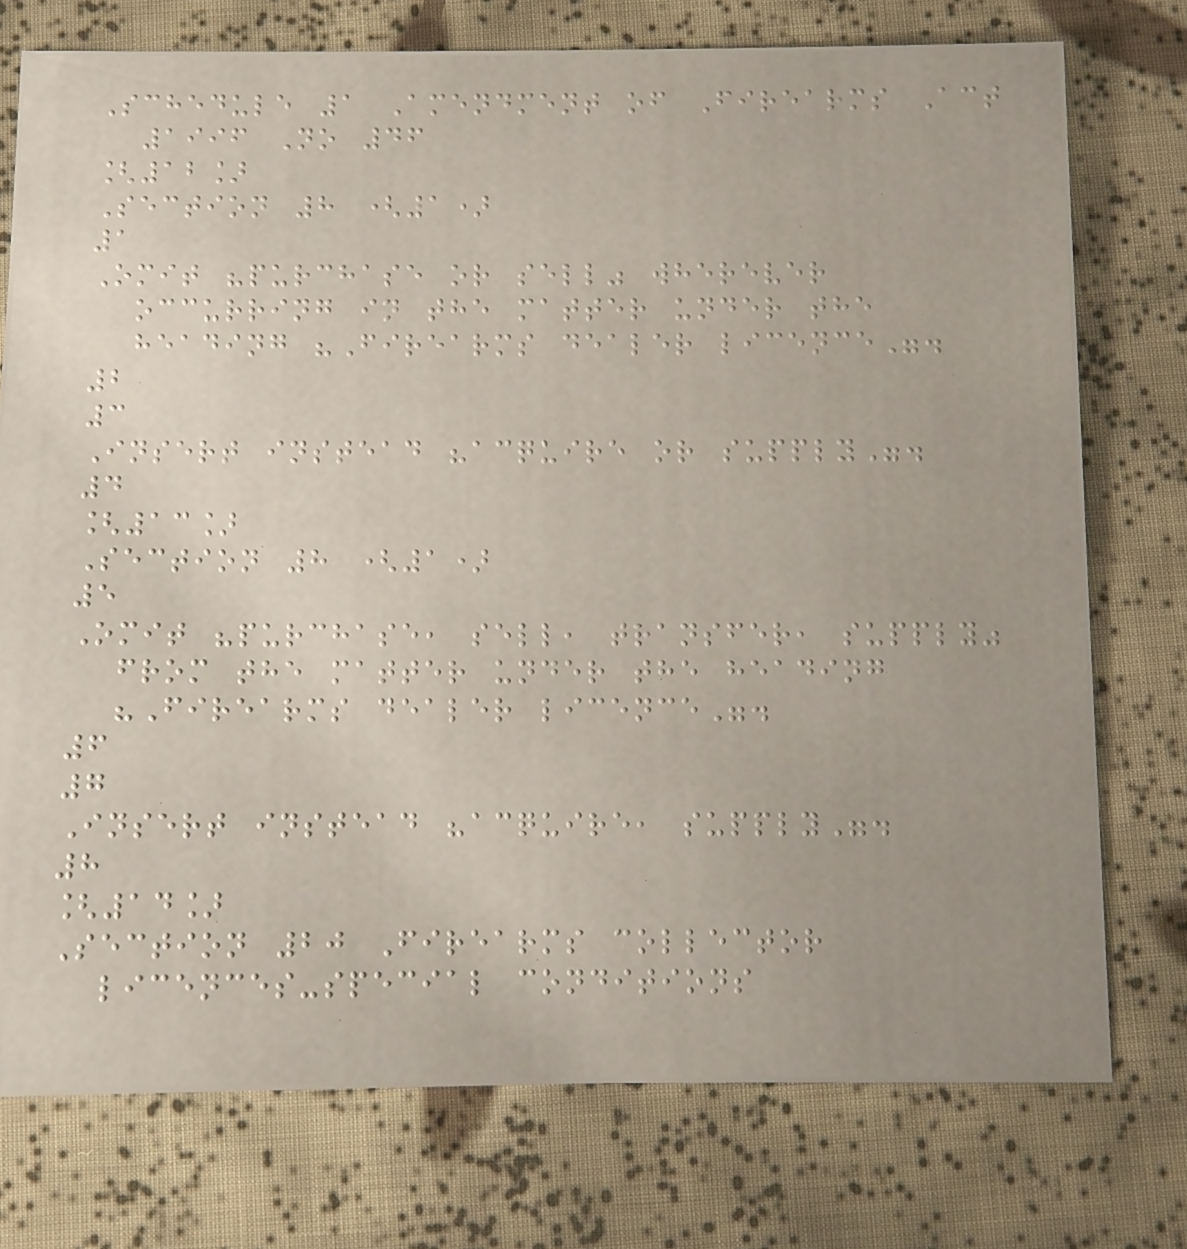Schedule 1 Amendment of Firearms Act
1996 No 46
[12]
Section 8 (1)
1
Omit "purchase or sell" wherever
occurring in the matter under the
heading "Firearms dealer licence".
2
3
Insert instead "acquire or supply".
4
[13]
Section 8 (1)
5
Omit "purchase, sell, transfer, supply"
from the matter under the heading
"Firearms dealer licence".
6
7
Insert instead "acquire, supply".
8
[14]
Section 20 Firearms collector
licences-special conditions
